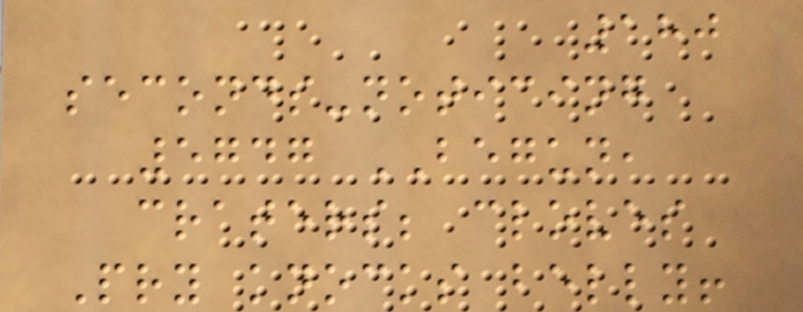180
seconds-noticing
5747 BEGUN,
craters; cloves
Pry knocks belly!
